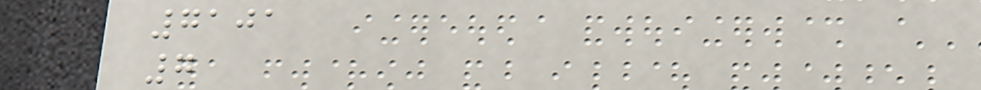7101
7
